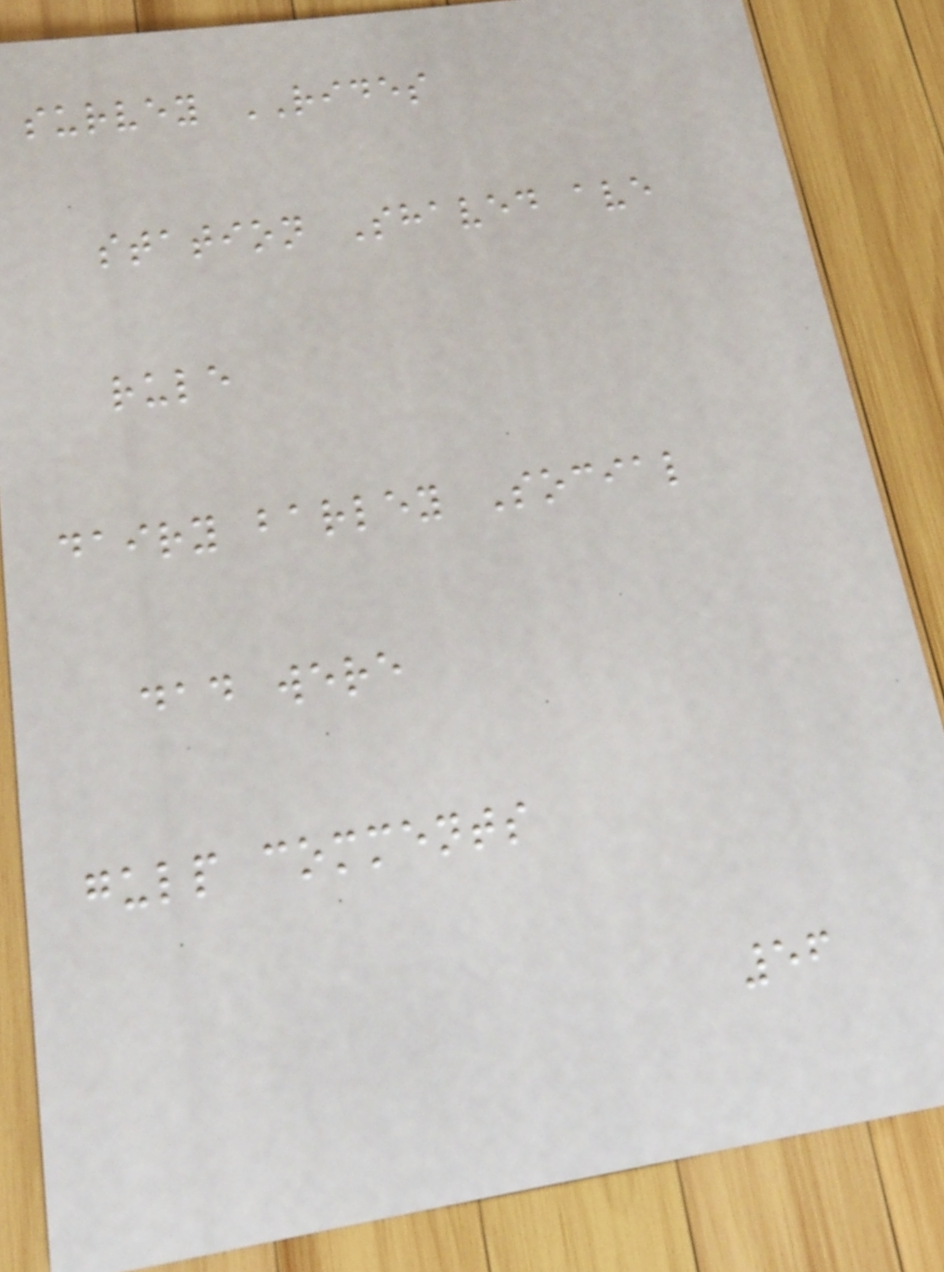survey RIDES
station Shaved ave
rule
dairy barley Social
dad were
gulp comments
56
